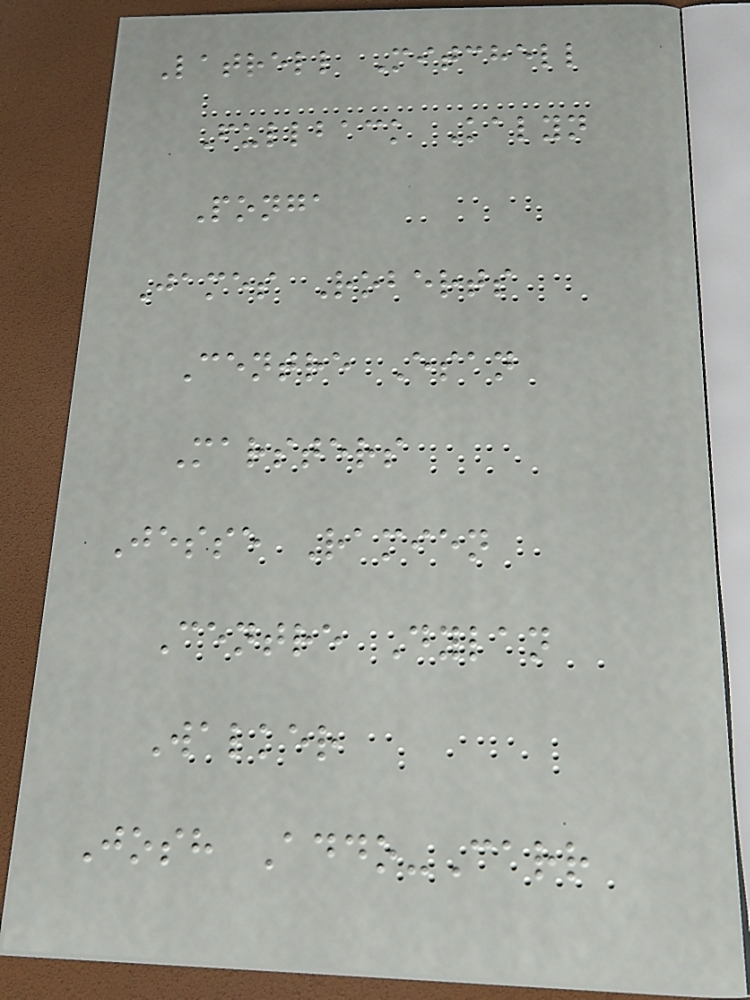Latrell Mitchell
Fullback Kalyn
Ponga
James Roberts
Centre Esan
Marsters
Jesse Ramien
Centre Dylan
Walker
Josh Addo-Carr
